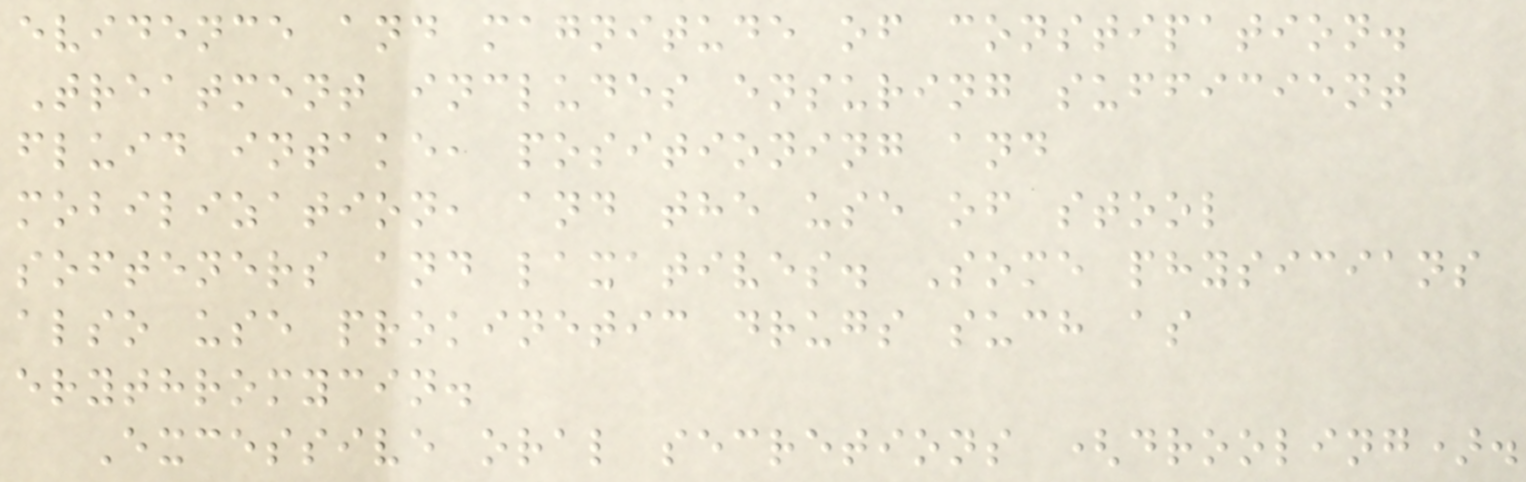evidence and magnitude of constipation.
Treatment includes ensuring sufficient
fluid intake, positioning and
mobilization, and the use of stool
softeners and laxatives. Some physicians
also use prokinetic drugs such as
erythromycin.
Excessive oral secretions (drooling).
